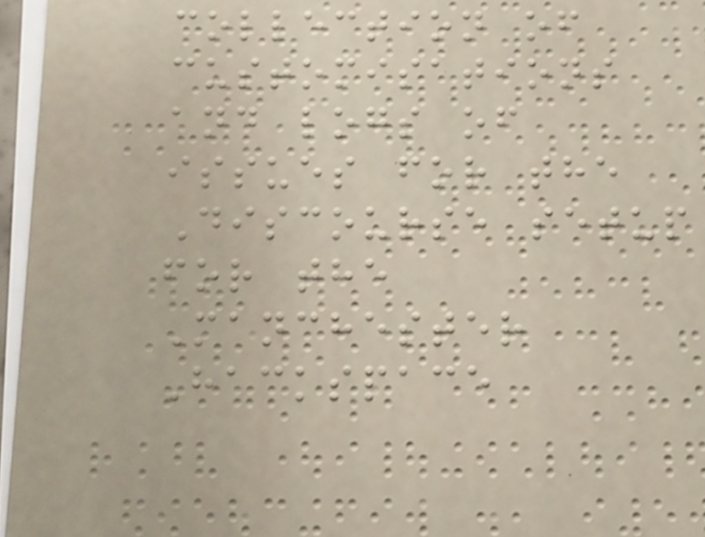collection of
customisations
and logs of
issues for the
Discourse setup
for the
Manchester
Hackspace
